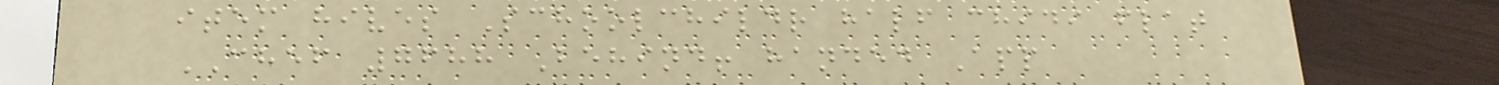item hives Schoolchildr half chidi flat
CHEF 7688 Behind! handed App
